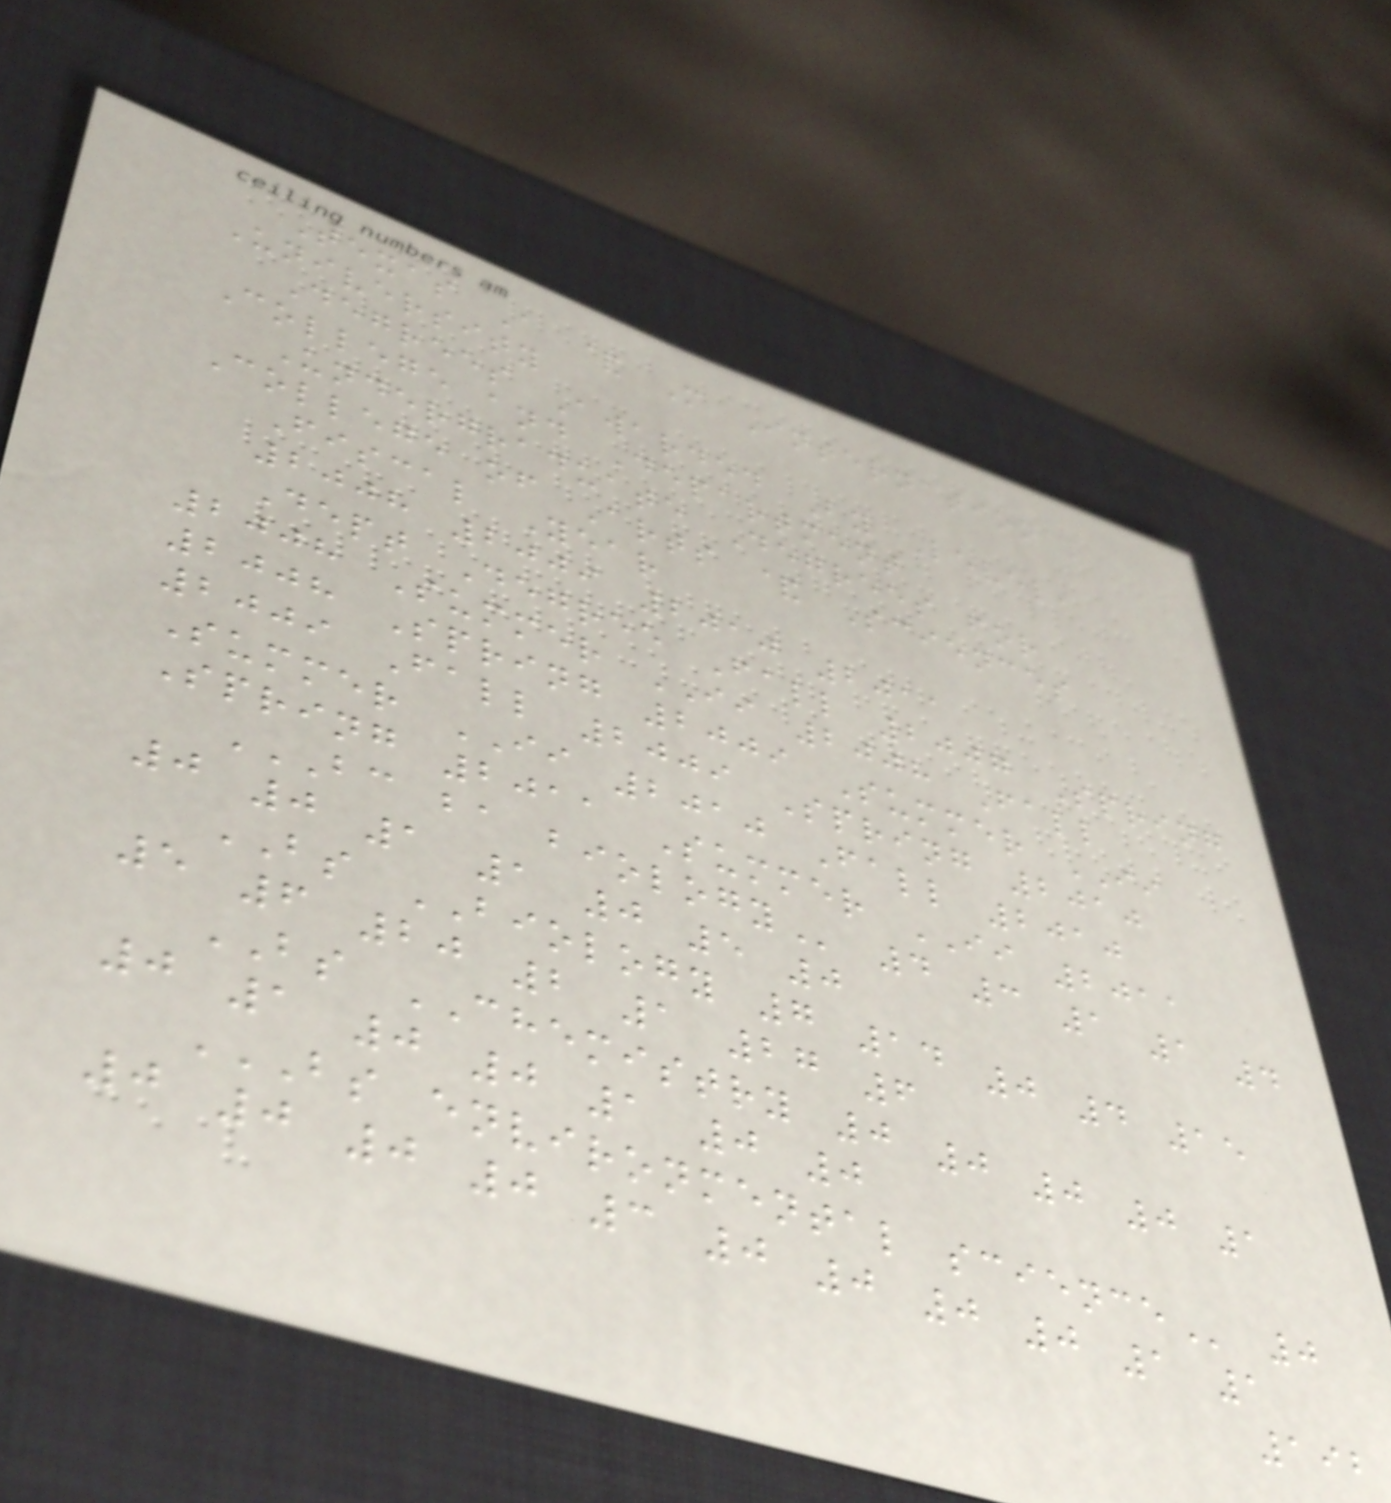Texas A & M International
University
Degrees Awarded By Level,
College and Department
Undergraduate Degrees for
College of Arts & Sciences
Fiscal Year
2008 2009 2010 2011
Dept Degree Fall 2007 Spring
2008 Summer II 2008 Fall
2008 Spring 2009 Summer II
2009 Fall 2009 Spring 2010
Summer II 2010 Fall 2010
Spring 2011 Summer II 2011
BC BA BIOLOGY 4 3 1 1 4
0 0 1 1 0 5 0
BS BIOLOGY 7 14 0 4 15
5 6 20 2 1 27 6
BS CHEMISTRY 0 0 0 0 1
0 1 0 0 1 0 0
BS ENVIRONMENTAL SCIENCE 0
0 0 0 0 3 0 0 0 0 1 1
192
